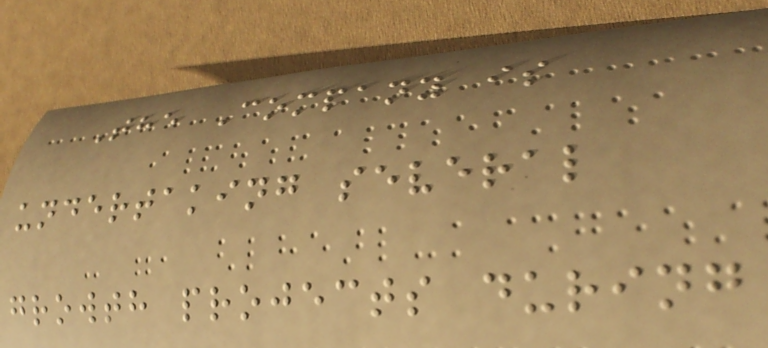The Company is
undertaking several
growth projects during
